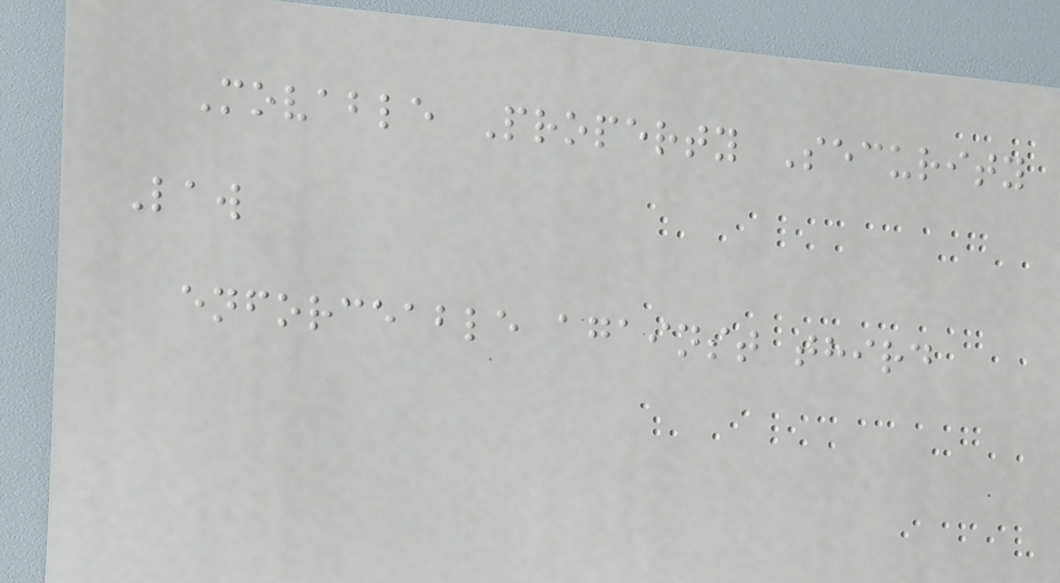Movable Property Security
Law
enforceable against third
